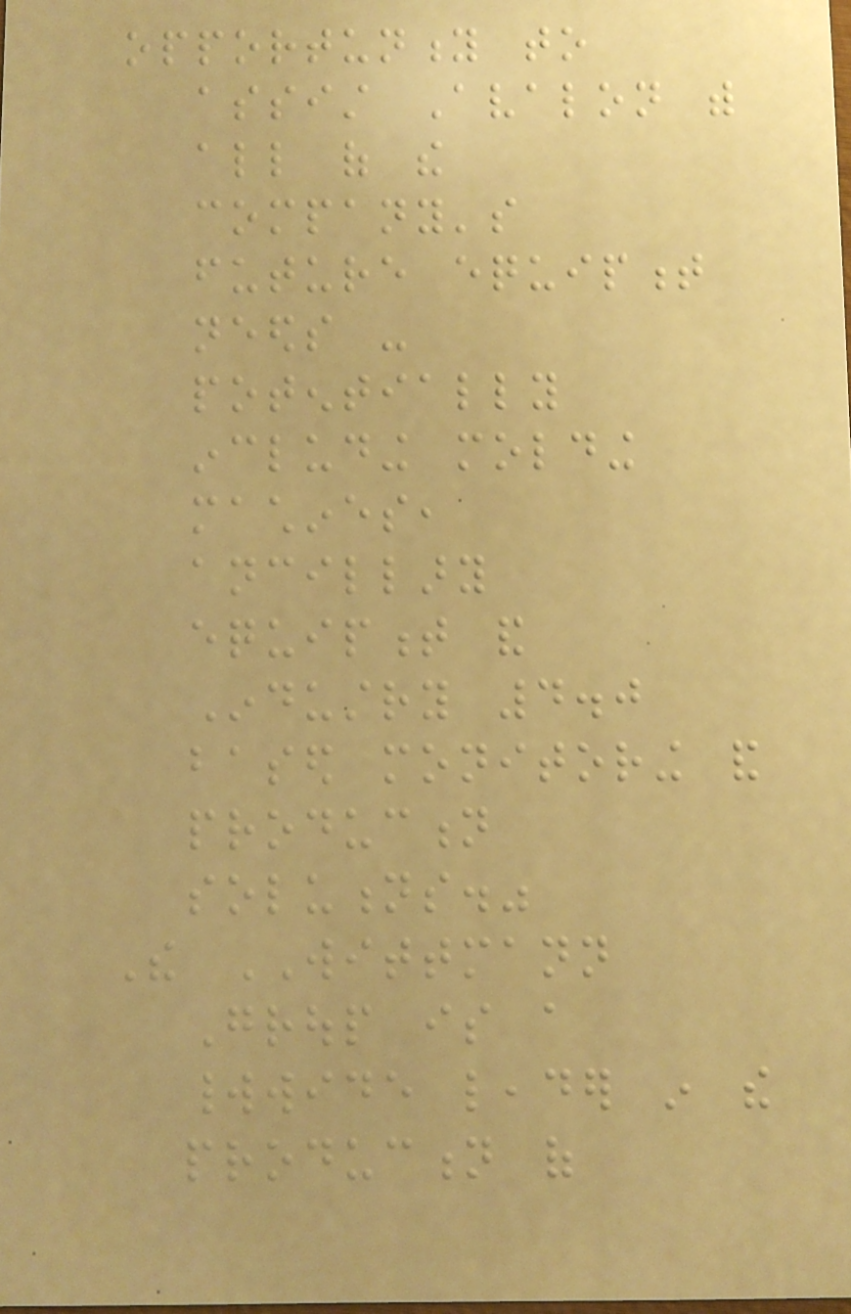opportunity to
assist Avalon with
all of the
company's
future equipment
needs -
potentially
including molding
machines,
ancillary
equipment and
Industry 4.0
based monitoring and
production
solutions."
The WITTMANN
Group is a
worldwide leader in the
production of
